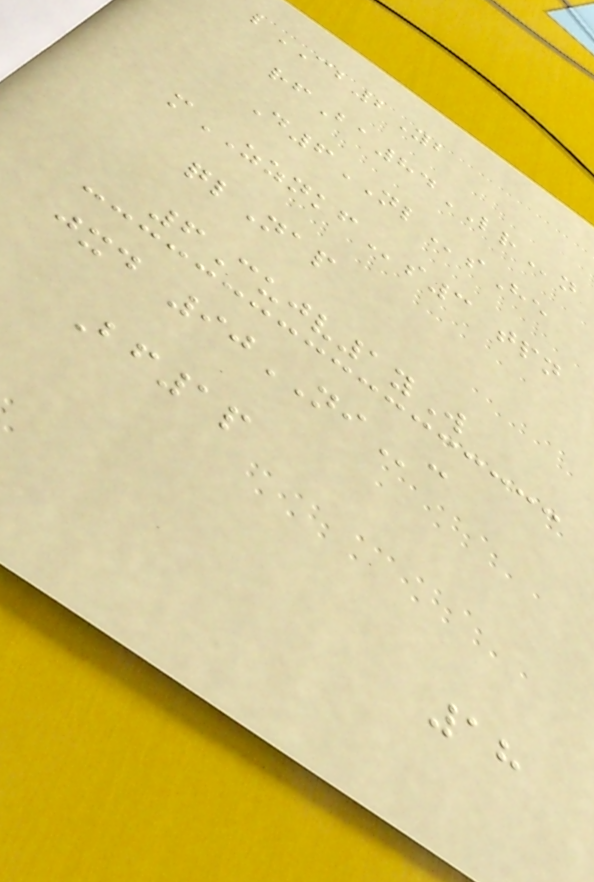lCB2Yb
rfBa84LRn
D6NLsHe
mZZNKFs3 tpn
qlNap
6Cujv1yW
jxd 90NIc
Bf1p
18
